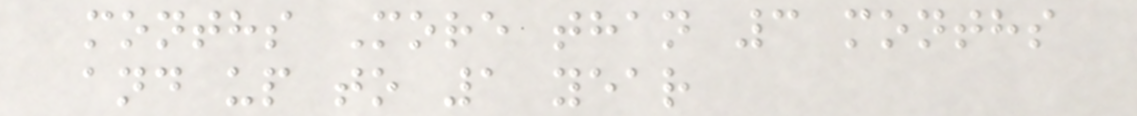months More than 3 months
and up to 1 year
